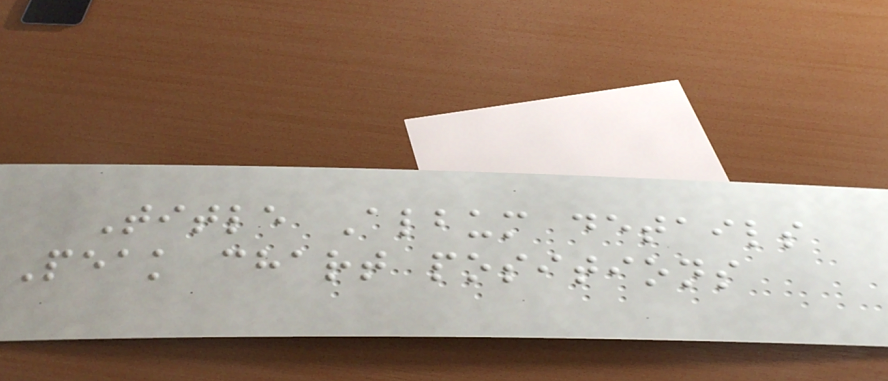Title Album details
Peak chart positions
